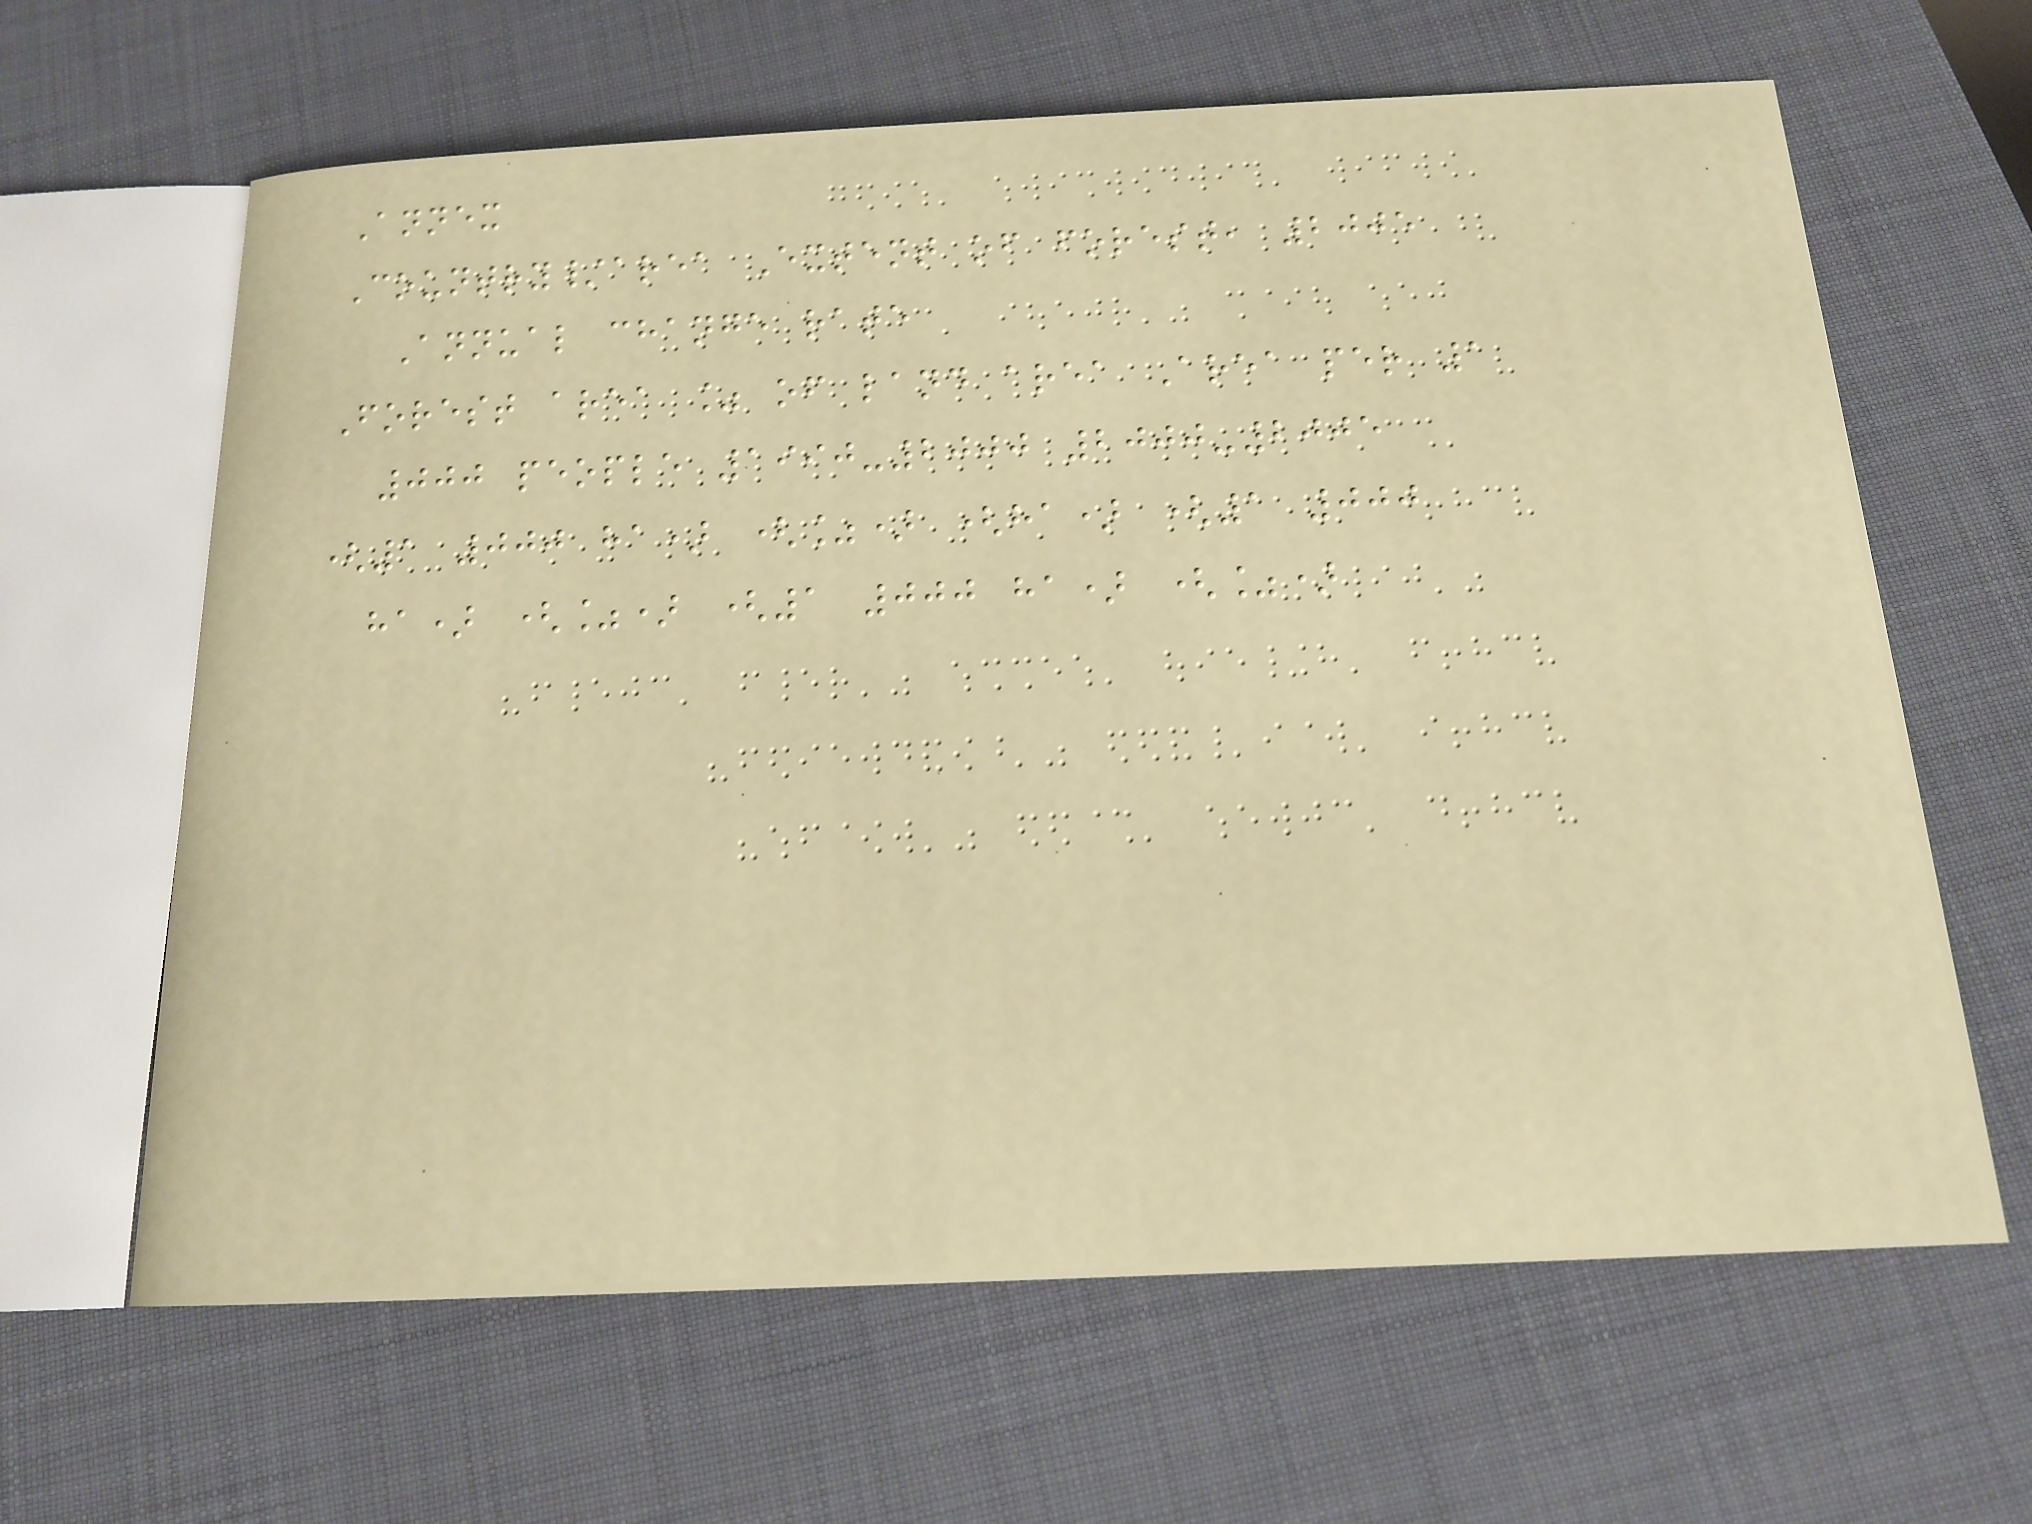Annex
Country/area Extent of forest, 2005
Annual change rate
Forest area % of land area Area per 1
000 people 1990-2000 2000-2005
(1 000 ha) (%) (ha) (1 000
ha) (%) (1 000 ha) (%)
